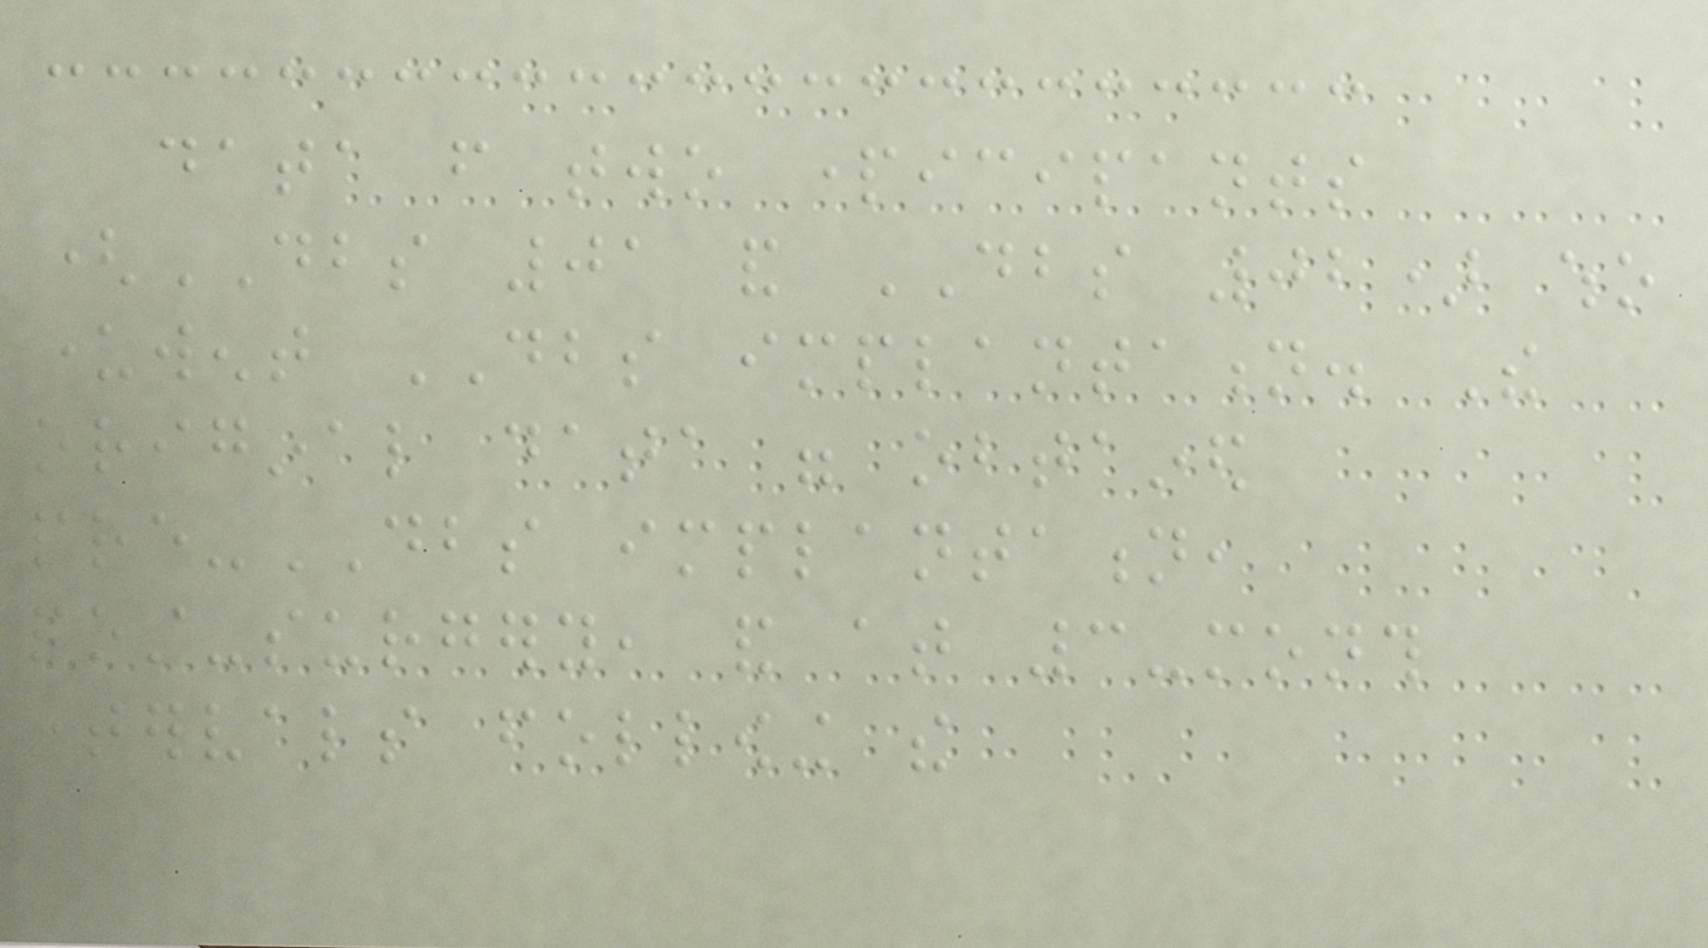data from two participants
(DBS 01 and DBS 02) who
underwent DBS implantation. The
original data were obtained
pre-DBS implantation,
post-surgery, and at 3-month
intervals following the
